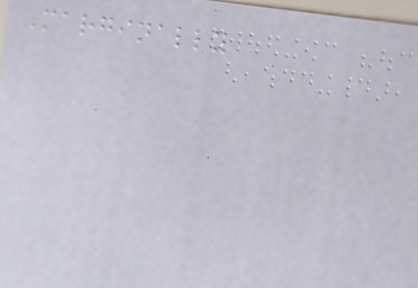Marginally
